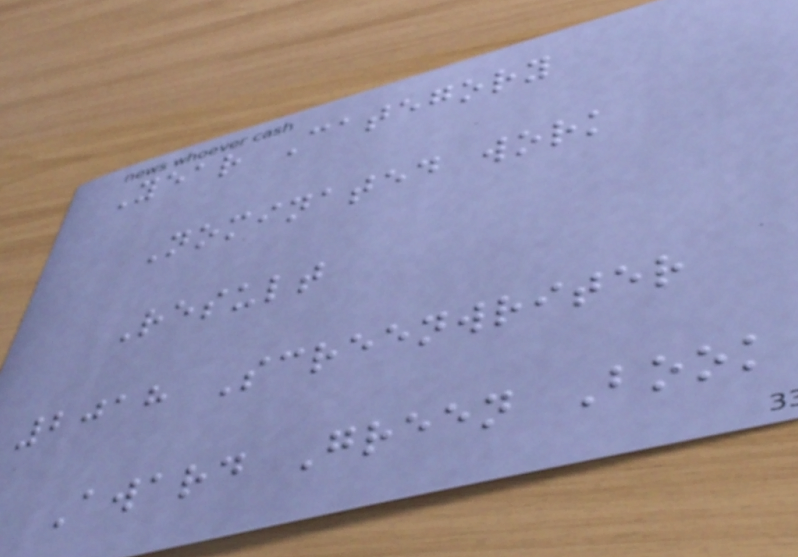Year Category
Nominated work
Result
2018 Screenwriter
Award Green Book
